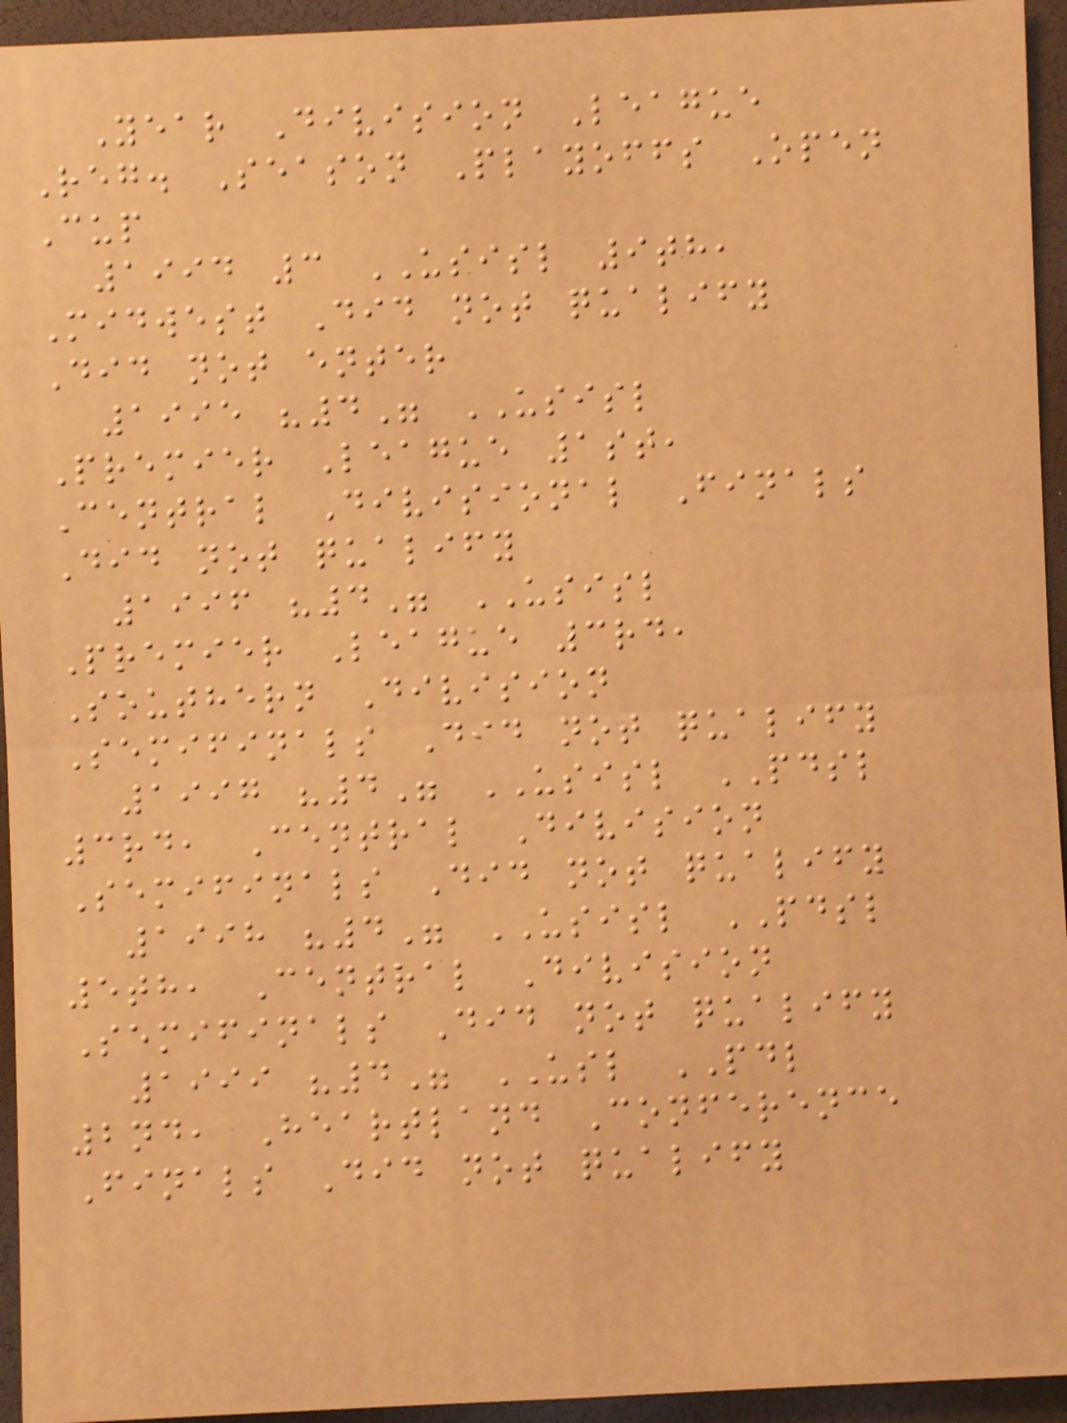Year Division League
Reg. Season Playoffs Open
Cup
1994 3 USISL 9th,
Midwest Did not qualify
Did not enter
1995 "4" USISL
Premier League 1st,
Central Divisional Finals
Did not qualify
1996 "4" USISL
Premier League 3rd,
Southern Division
Semifinals Did not qualify
1997 "4" USISL PDSL
3rd, Central Division
Semifinals Did not qualify
1998 "4" USISL PDSL
5th, Central Division
Semifinals Did not qualify
1999 "4" USL PDL
2nd, Heartland Conference
Finals Did not qualify
